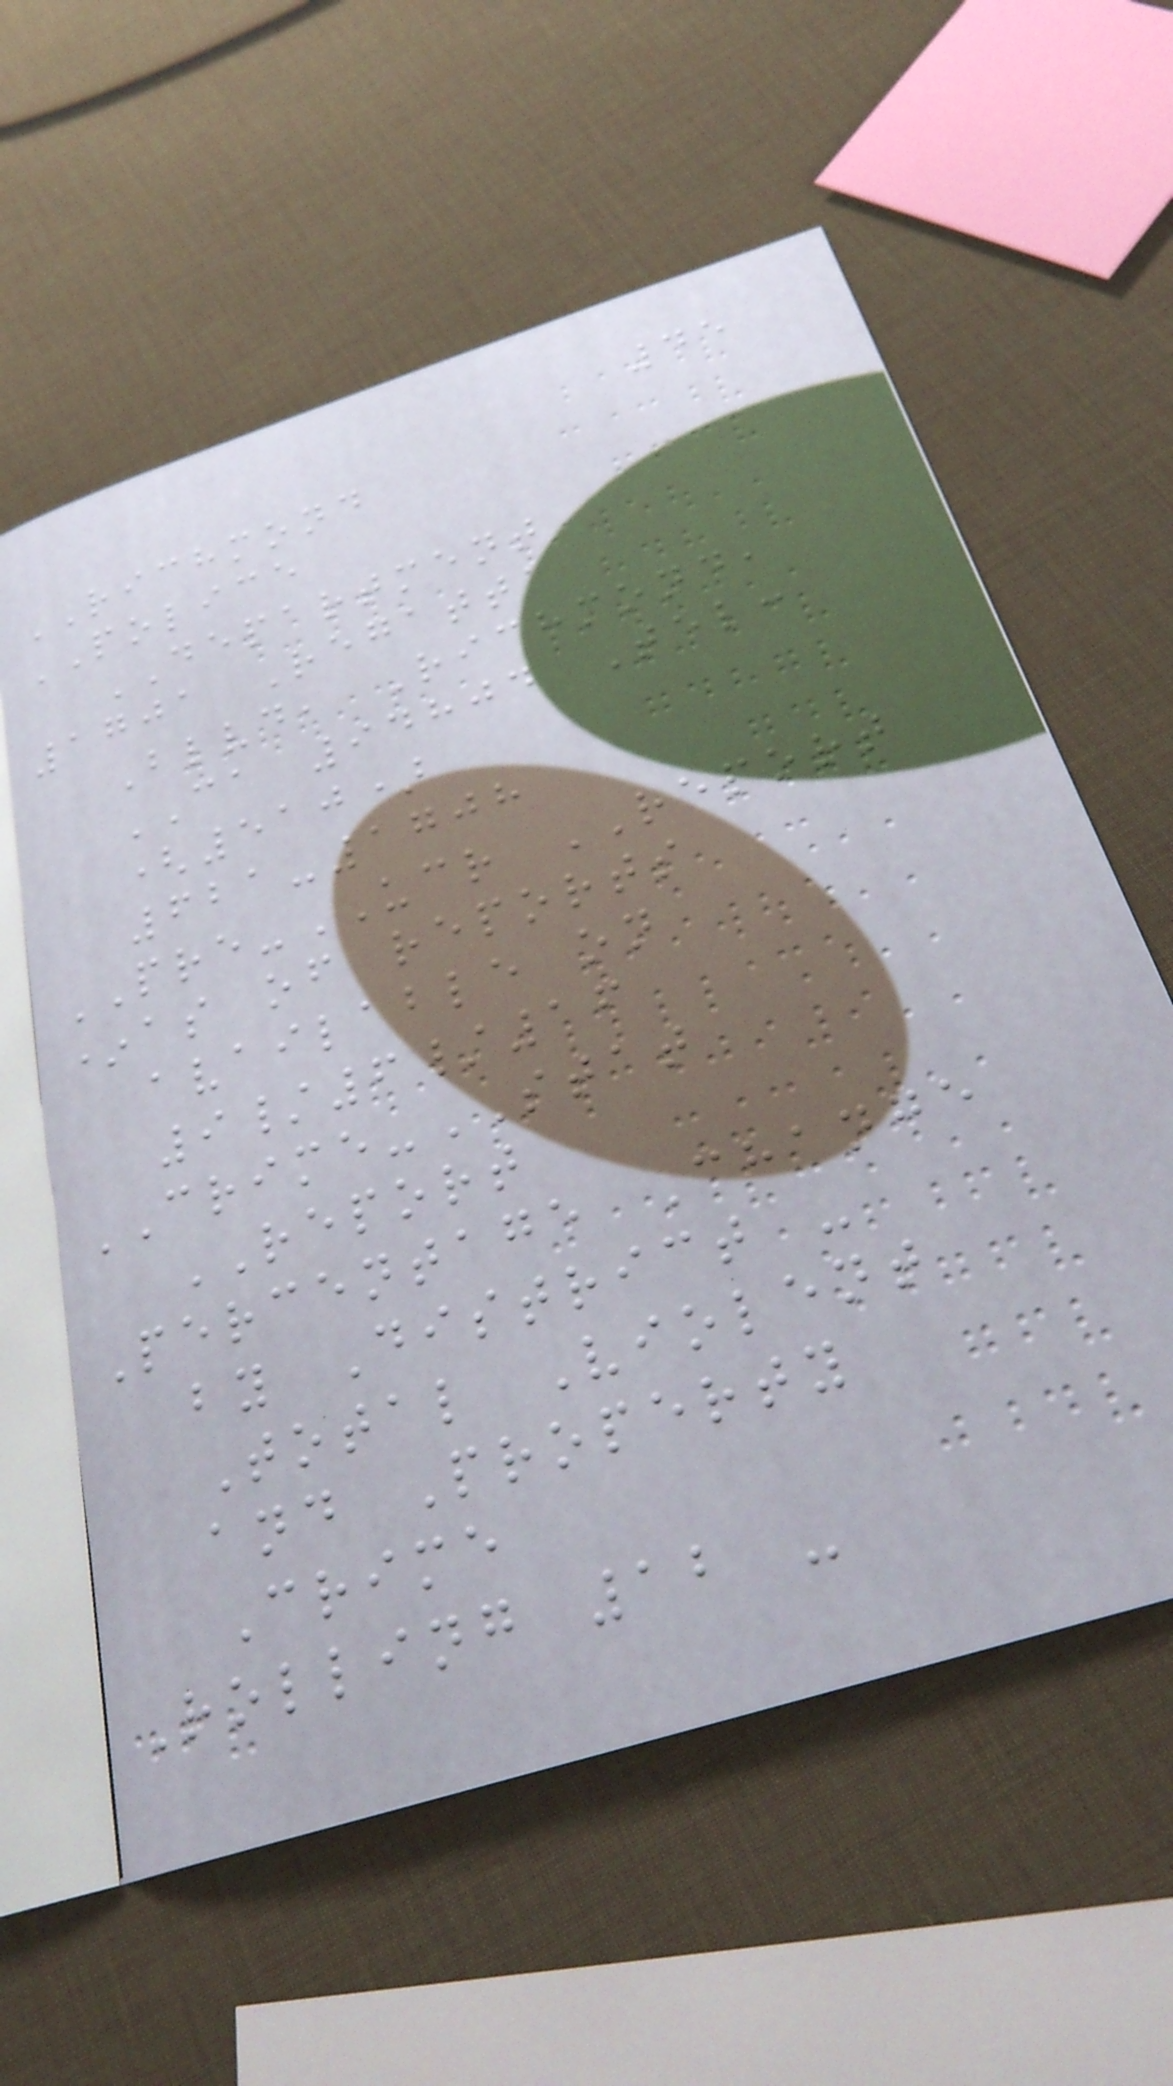45
RICHMOND
POLICE
DEPARTMENT
1701 Regatta
Blvd, Richmond,
CA 94804 Tel:
(510)
621-1708
PRE-UCR REPORT
*as of reports
available on
9/6/16
CRIME-STAT
REPORT
Percentage Change
by District -
Total Violent
and Property
Crime
Rolling 12 -
